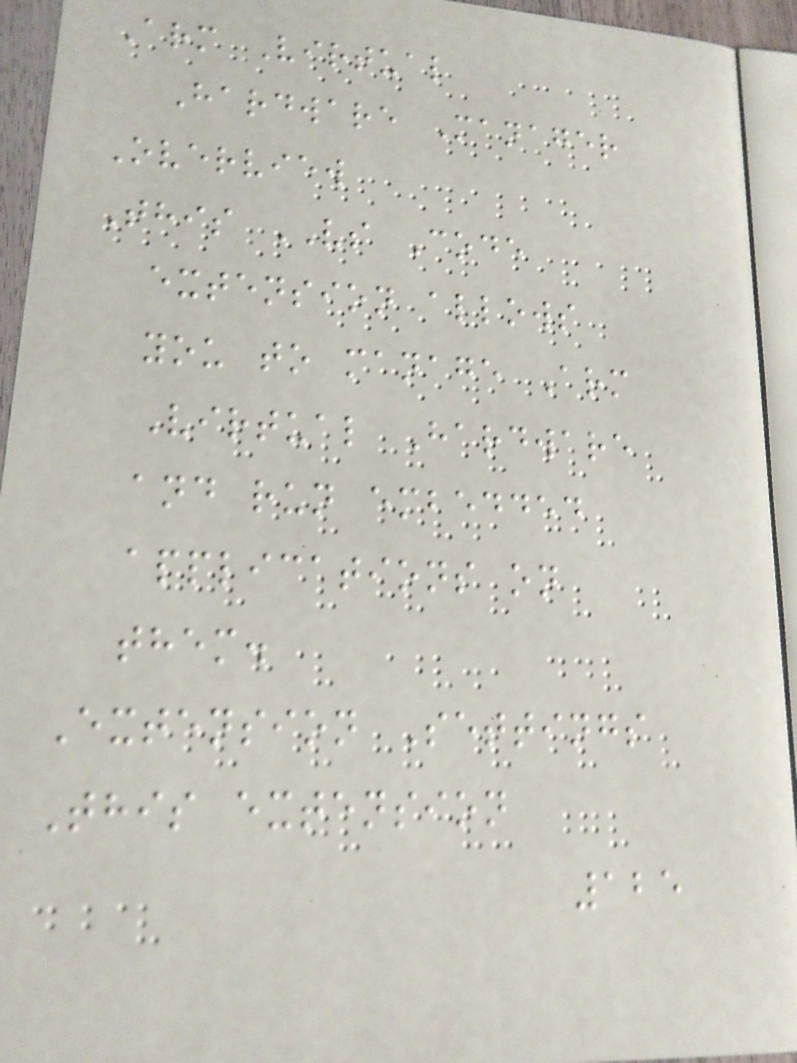Arm Virtual
Hardware Manager
Overview
This VS Code
extension allows
you to manage Arm
Virtual Hardware
and run embedded
applications on
them.
Extension Settings
This extension
125
